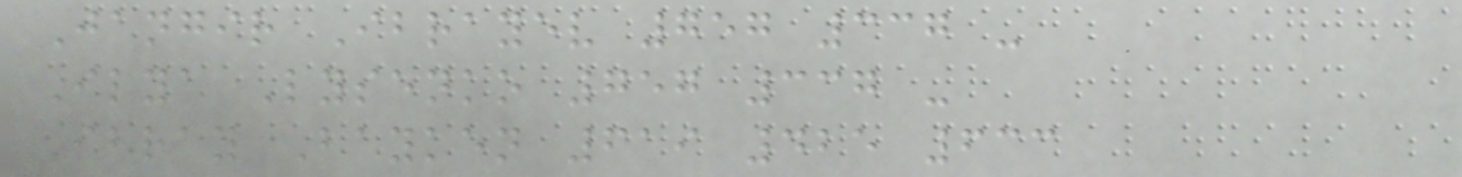Jangir Ibrayev 757 337 -
Ilya Lysenko 757 337 -
Ibray Bayken 619 425 633
